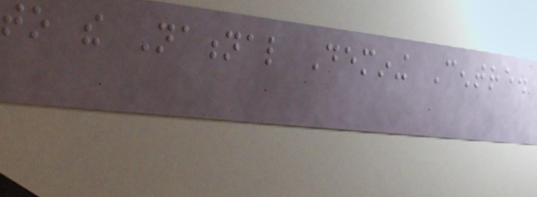to the National Demining Centre.
